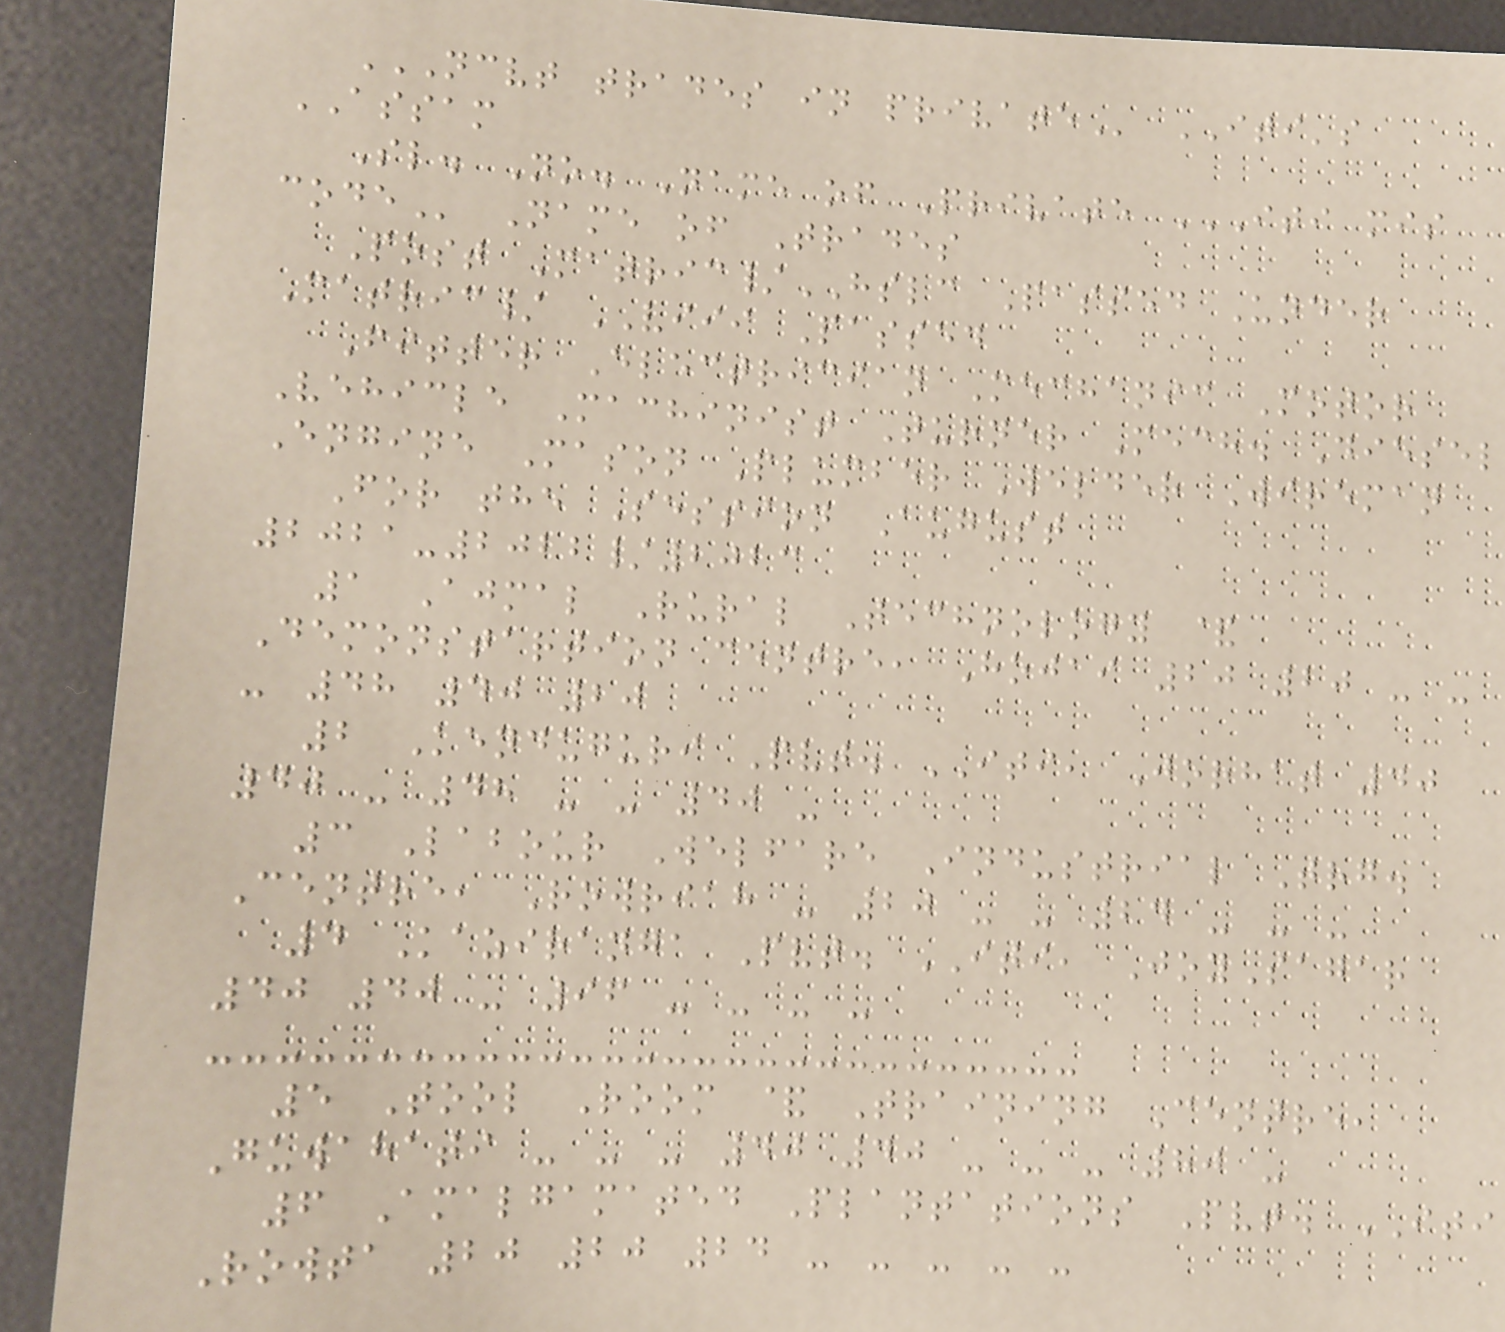NCVT TRADES IN PRIVATE ITI's
ASSAM
Sl. No. Name of Private ITI MIS
CODE Name of Trades
Post Matric/HSLC Passed Under
Matric/ VIII Passed
Fitter Electrician Mechanic Motor
Vehicle Machinist Turner Mech. Diesel
Engine Mason Plumber Welder Wireman
For the Session August
2021-2022/2023
1 Ajmal Rural Technology &
Demonstartion centre, Hojai 20 20 - -
- 48 40 20
2 Kenduguri Pvt. ITI, Jorhat 40
40 - 48 - - 40 -
3 Labour Welfare Industrial Trg.
Centre, Rowriah - 20 - - 24 - - -
4 Kaziranga Pvt. ITI, JoySagar
40 40 - 96 - - - -
5 Tool Room & Training Centre,
Guwahati - - - 40 40 - - - 80 -
6 Amalgamated Plantations Pvt. ITI
Rowta 20 20 24 - - - - -
